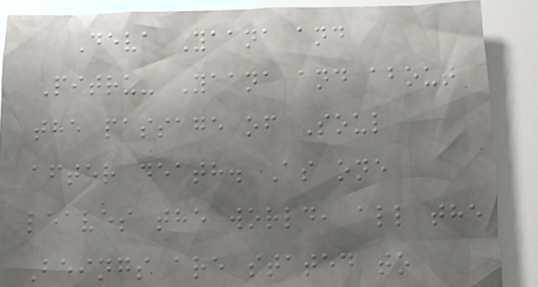Deva Yaana and
Pitru- Yaana and about
the passage of Soul
after death. As one
leaves the world, all the
Beings are stated to
